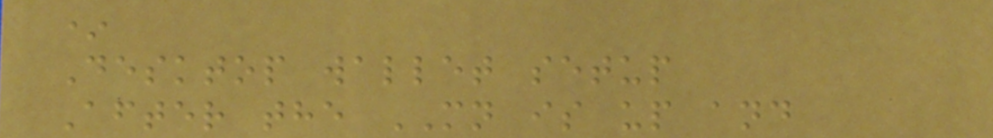*
Desktop wallet setup
After the MN is up and
